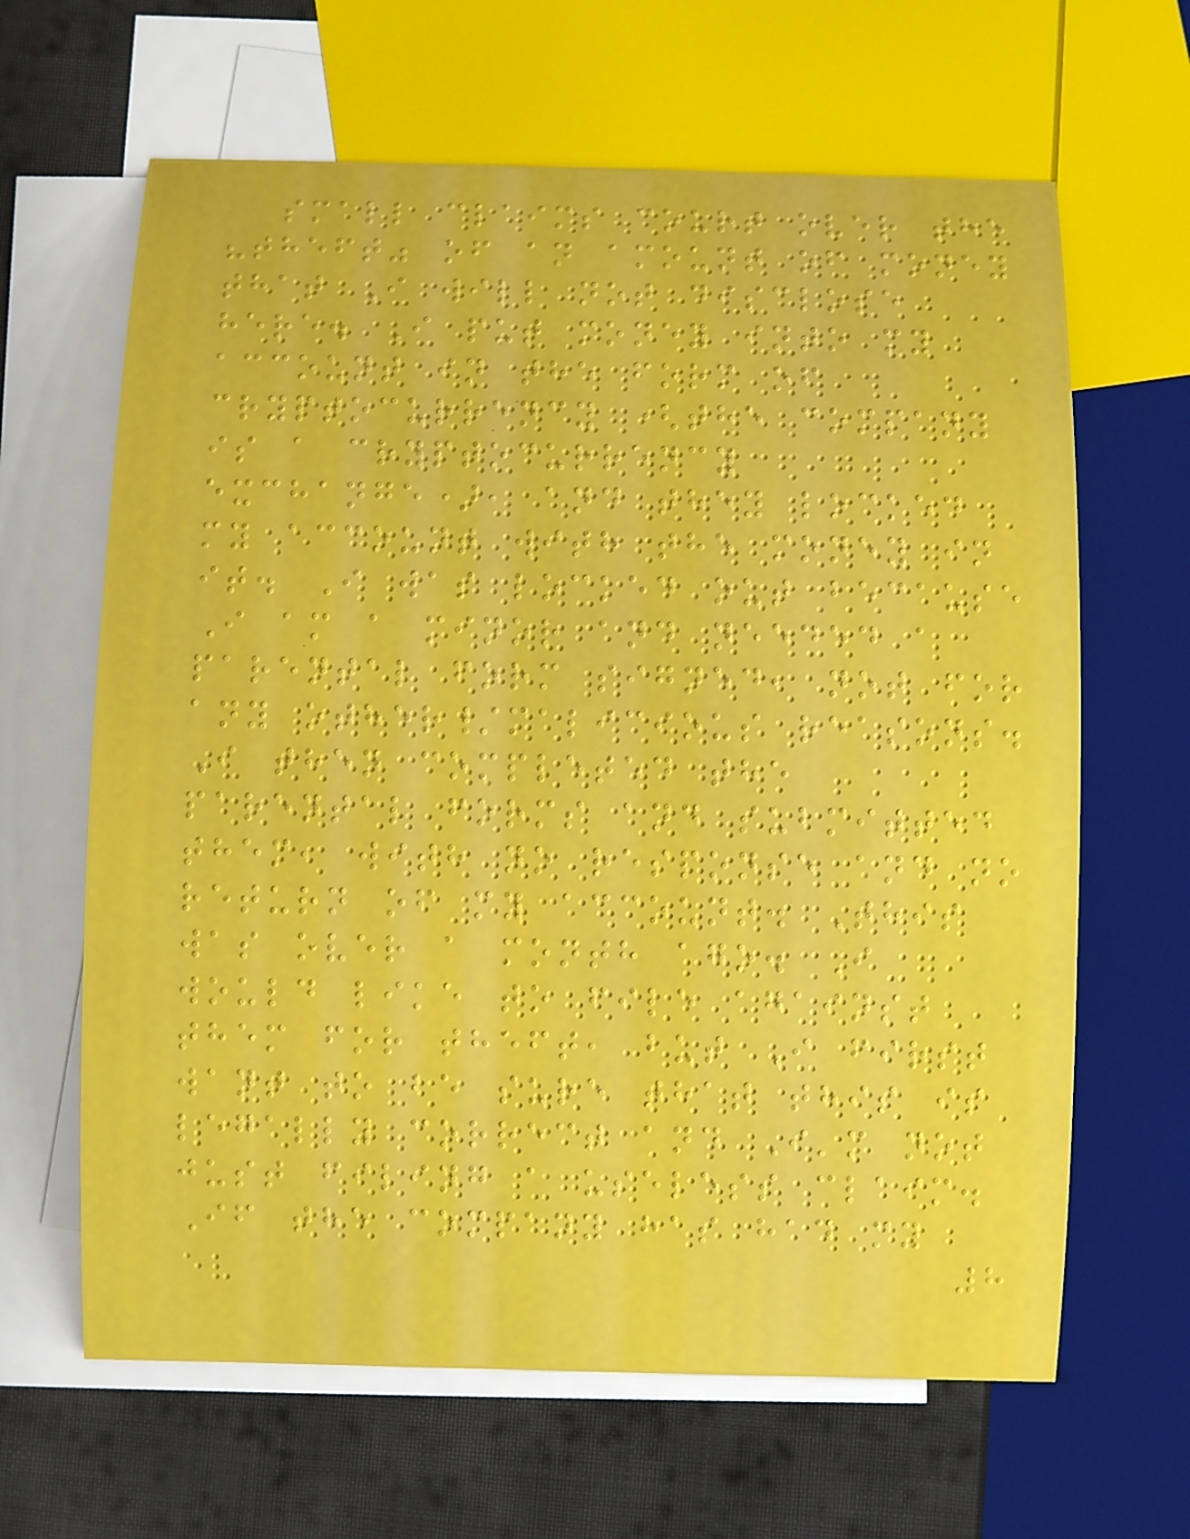small claims court over the
"theft" of an amount of money
that I will not disclose
here. I put money into my
account in the form of
cryptocurrency (the company
is a cryptocurrency
exchange), and they locked
my account with the money in
it. I was locked out because
I am a minor and needed a
parental form signed, not for
any other/malicious reasons.
I then completed the
parental forms and submitted
them, with no response and no
return of my account. This
was over a month ago. I
would like to file against
them for theft, but I first
want to be sure that this is
legally correct and I'm not
just filing a useless claim.
If the company has had my
8
